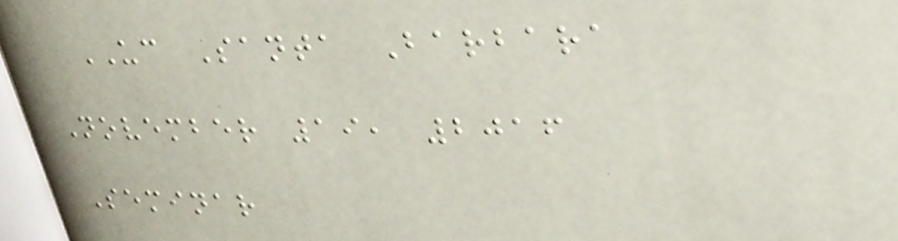UC Santa Barbara
November 19, 2016
Seminar
